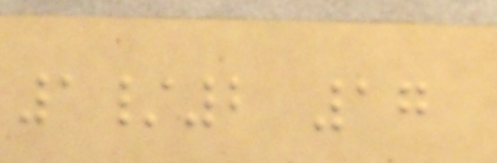1/2 17
